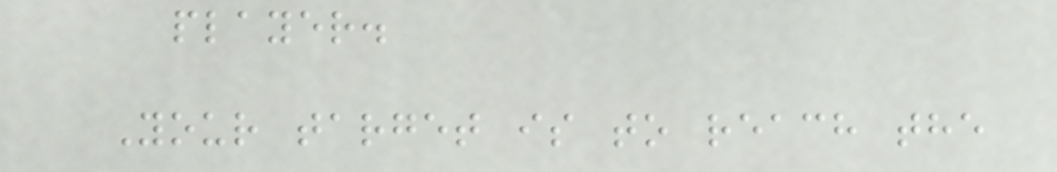player.
Your target is to reach the
